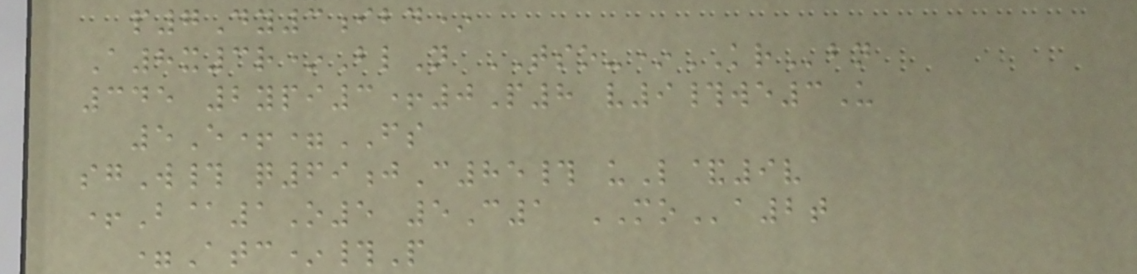p7Dy3ibd*
A8x3r*BlN TSO-*KRbn
345 2ypi3+0P8 v9#we3U
5E+=FS
sgW# q69jC85# uL&9v
+B@1O5 5C1 MOa2t
=Atc*#P
